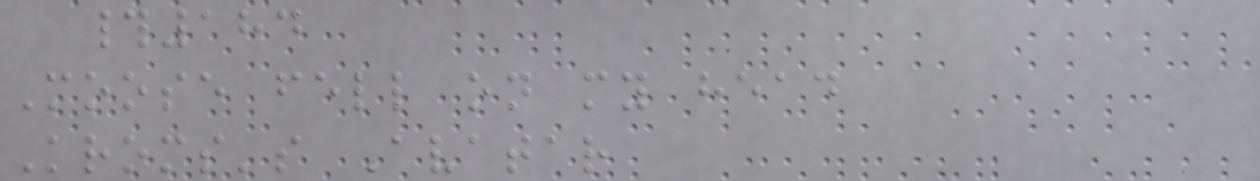#184
Moose fell on my head
Kroms's Avatar
